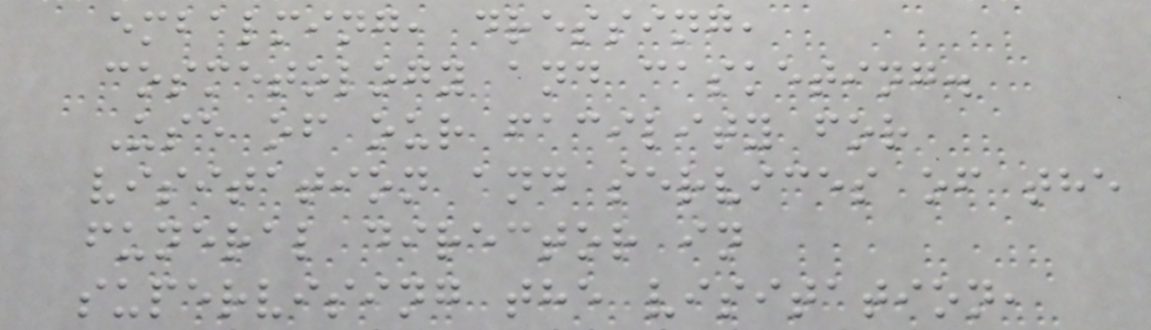embalming, dressing,
cosmetology and casketing.
Use of our facility for
visitation and services of the
funeral director in
supervising the visitation,
